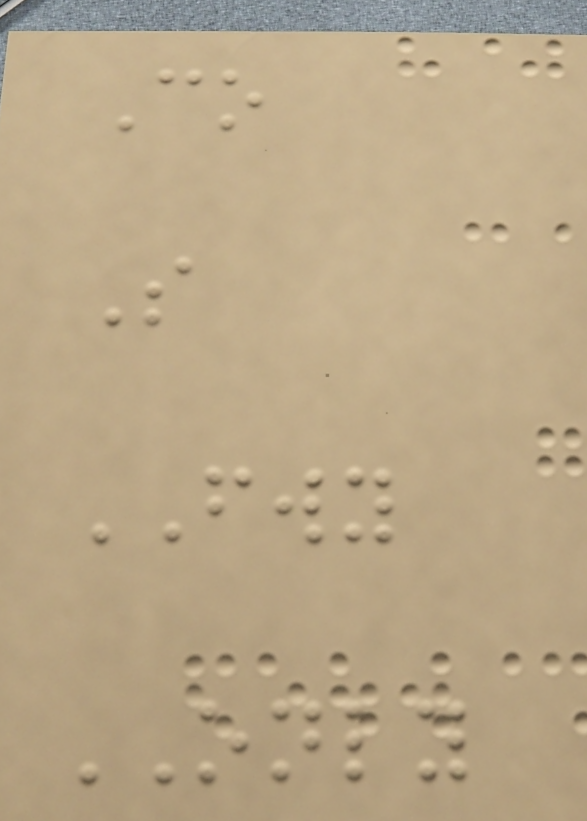Co
S
FWY
ONLY
